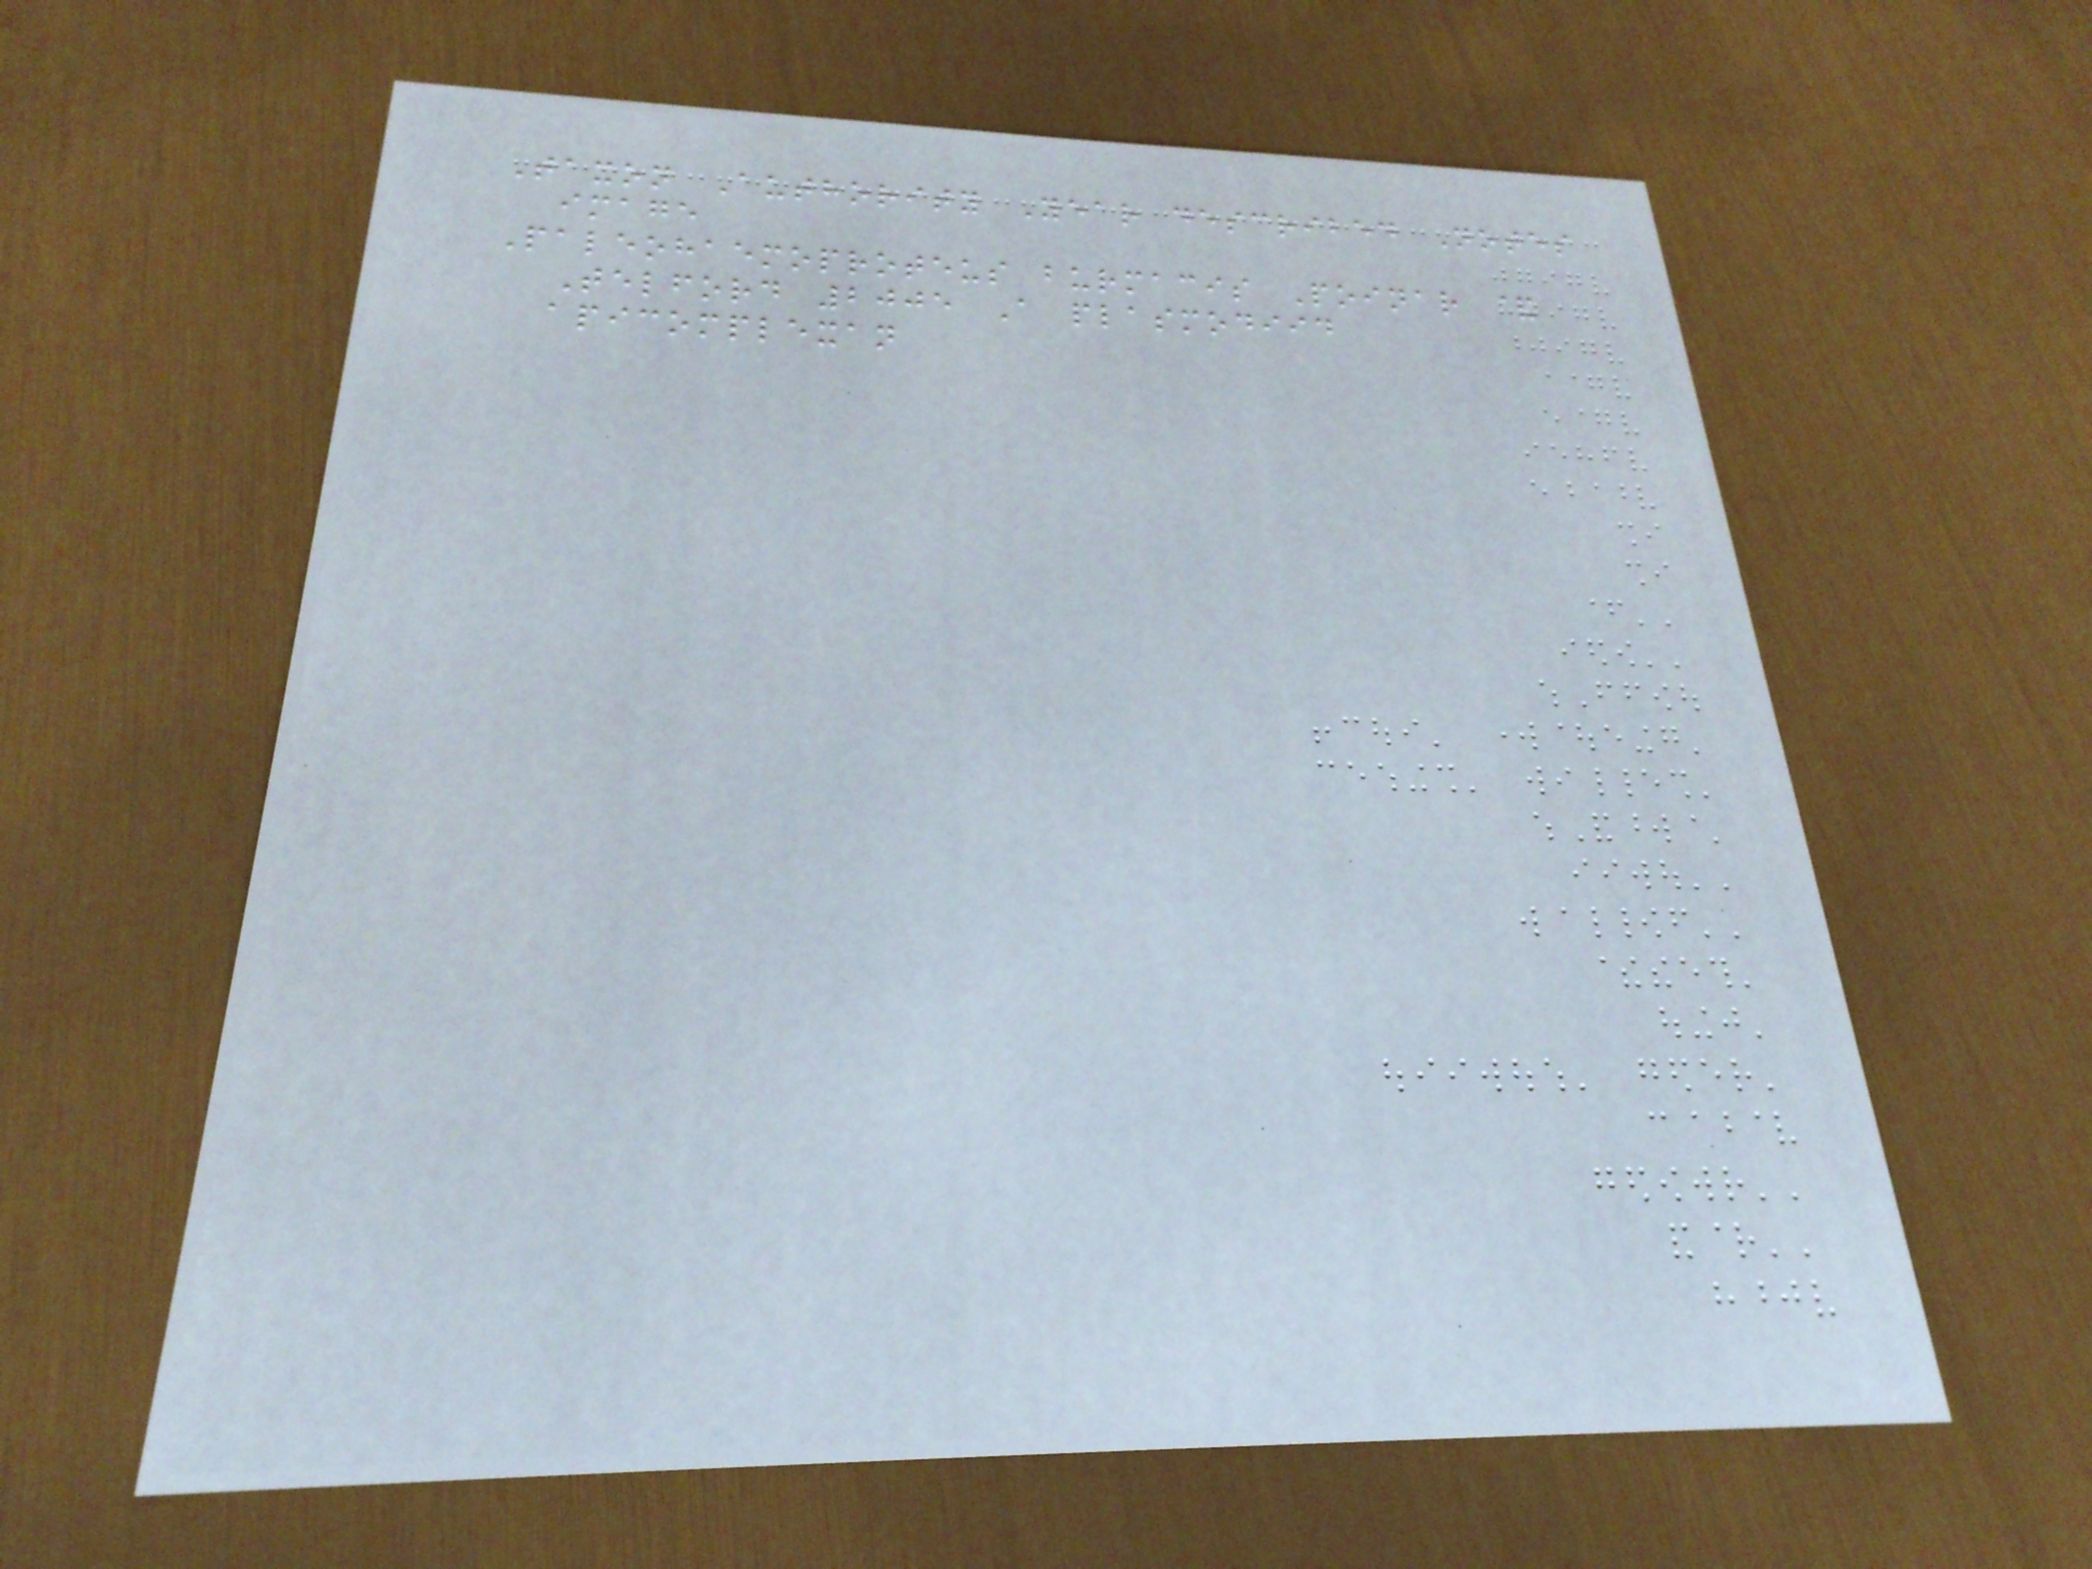Taxon Authority Year described Notes
image
Paleohaemoproteus burmacis Poinar &
Telford 2005 A plasmodiid
apicomplexan
